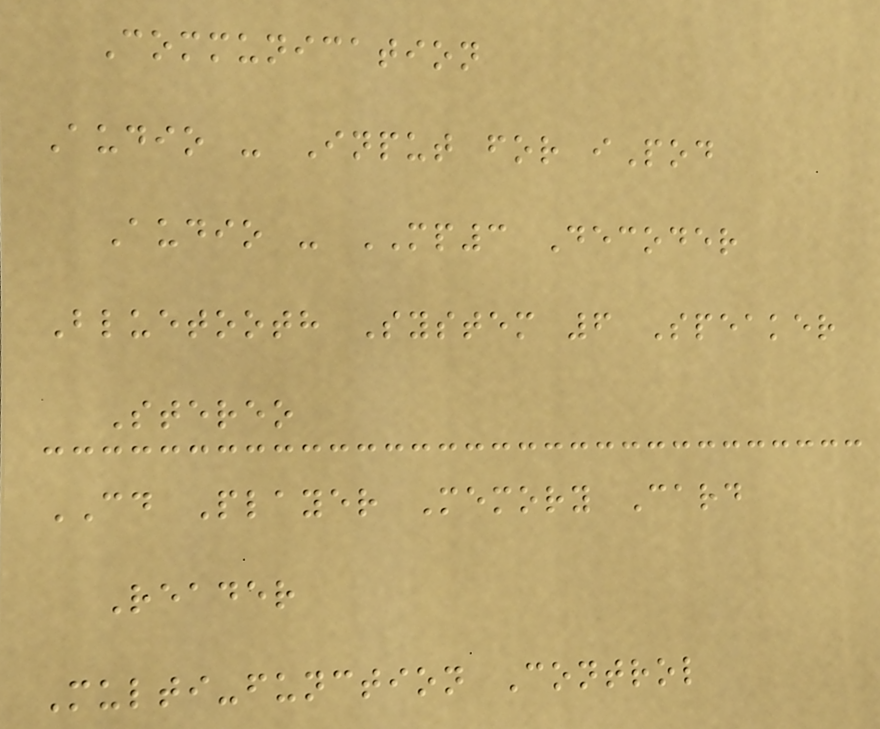Communication
Audio - Input for iPod
Audio - MP3 Decoder
Bluetooth System 6 Speaker
Stereo
CD Player Memory Card
Reader
Multi-function Control
